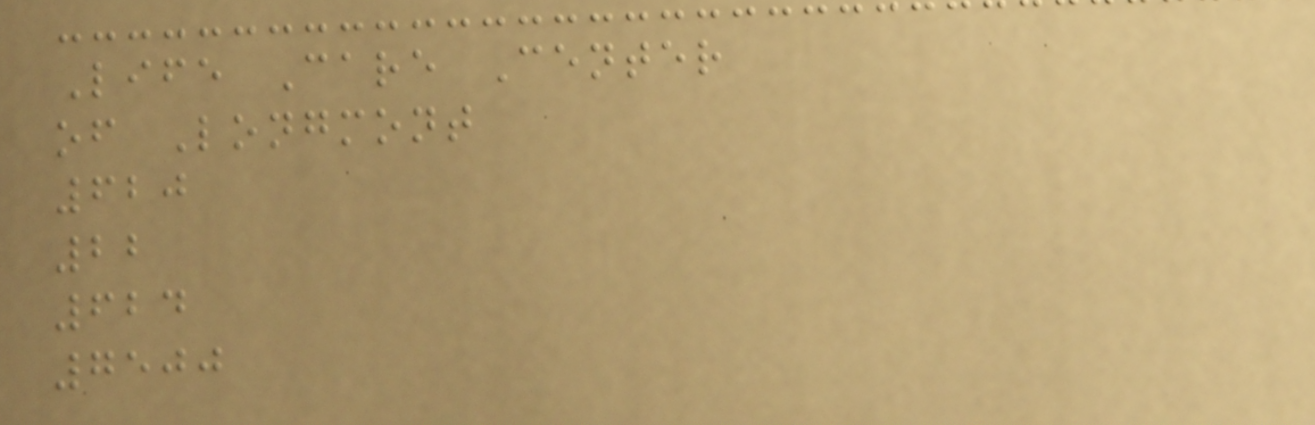Life Care Center
of Longmont
620
22
624
7500
